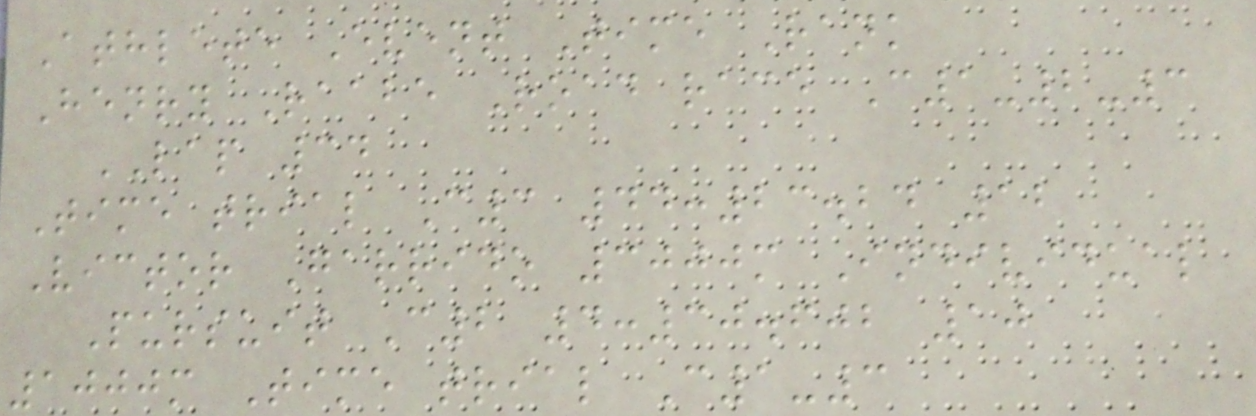Athlete Event Time Rank
Henry Raabe Road race C1-2-3
LAP 34
Time trial C3 44:23.24 12
Victor Garrido 3000m Individual
Pursuit C2 4:30.602 10
1000m Time trial C1-3
